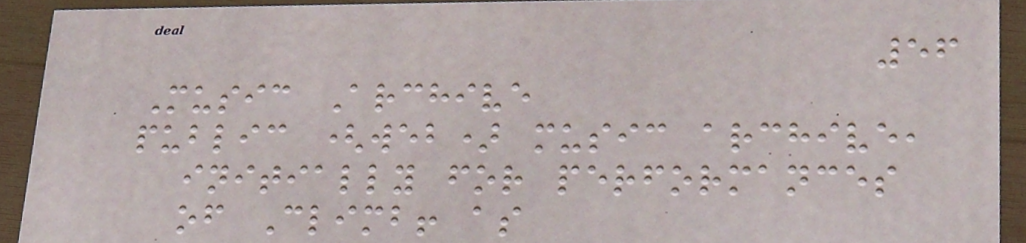56
Music Archive
public (web) music archive,
initially for performances
of Climb! as
